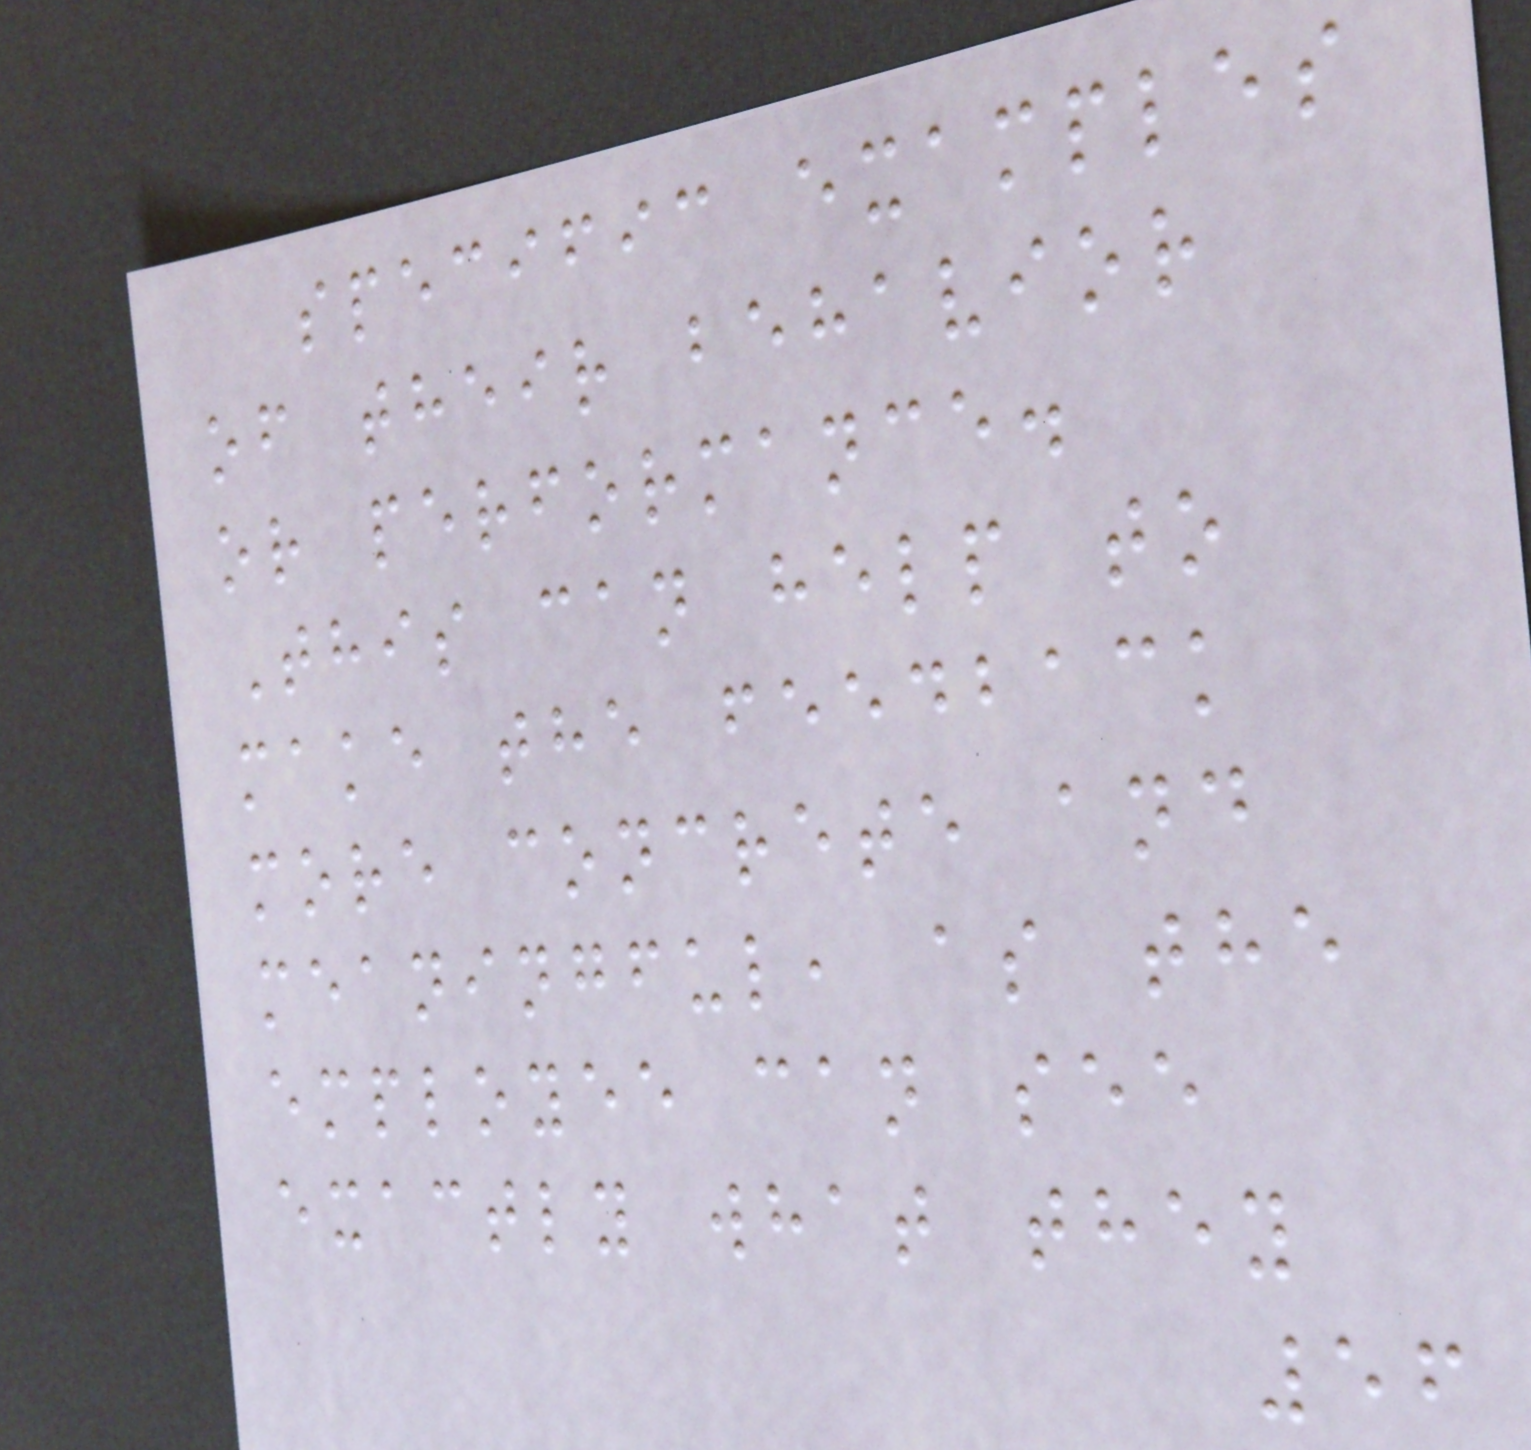specific examples
of their behavior
or performance.
This can help to
make the feedback
more concrete and
meaningful, as the
employee can see
exactly what they
56
